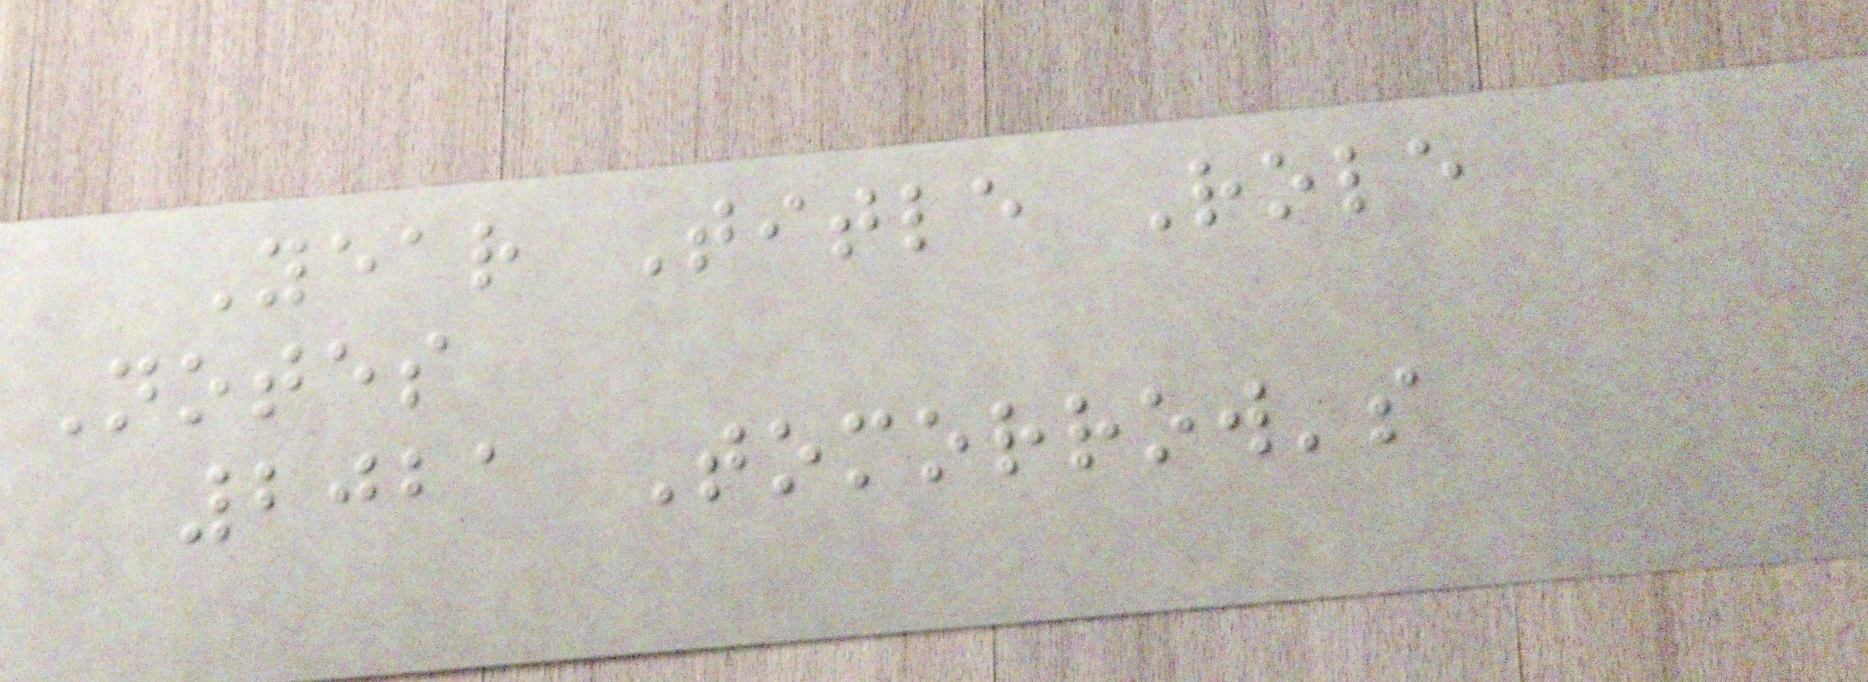Year Title Role
Notes
2021 Tomorrow's
